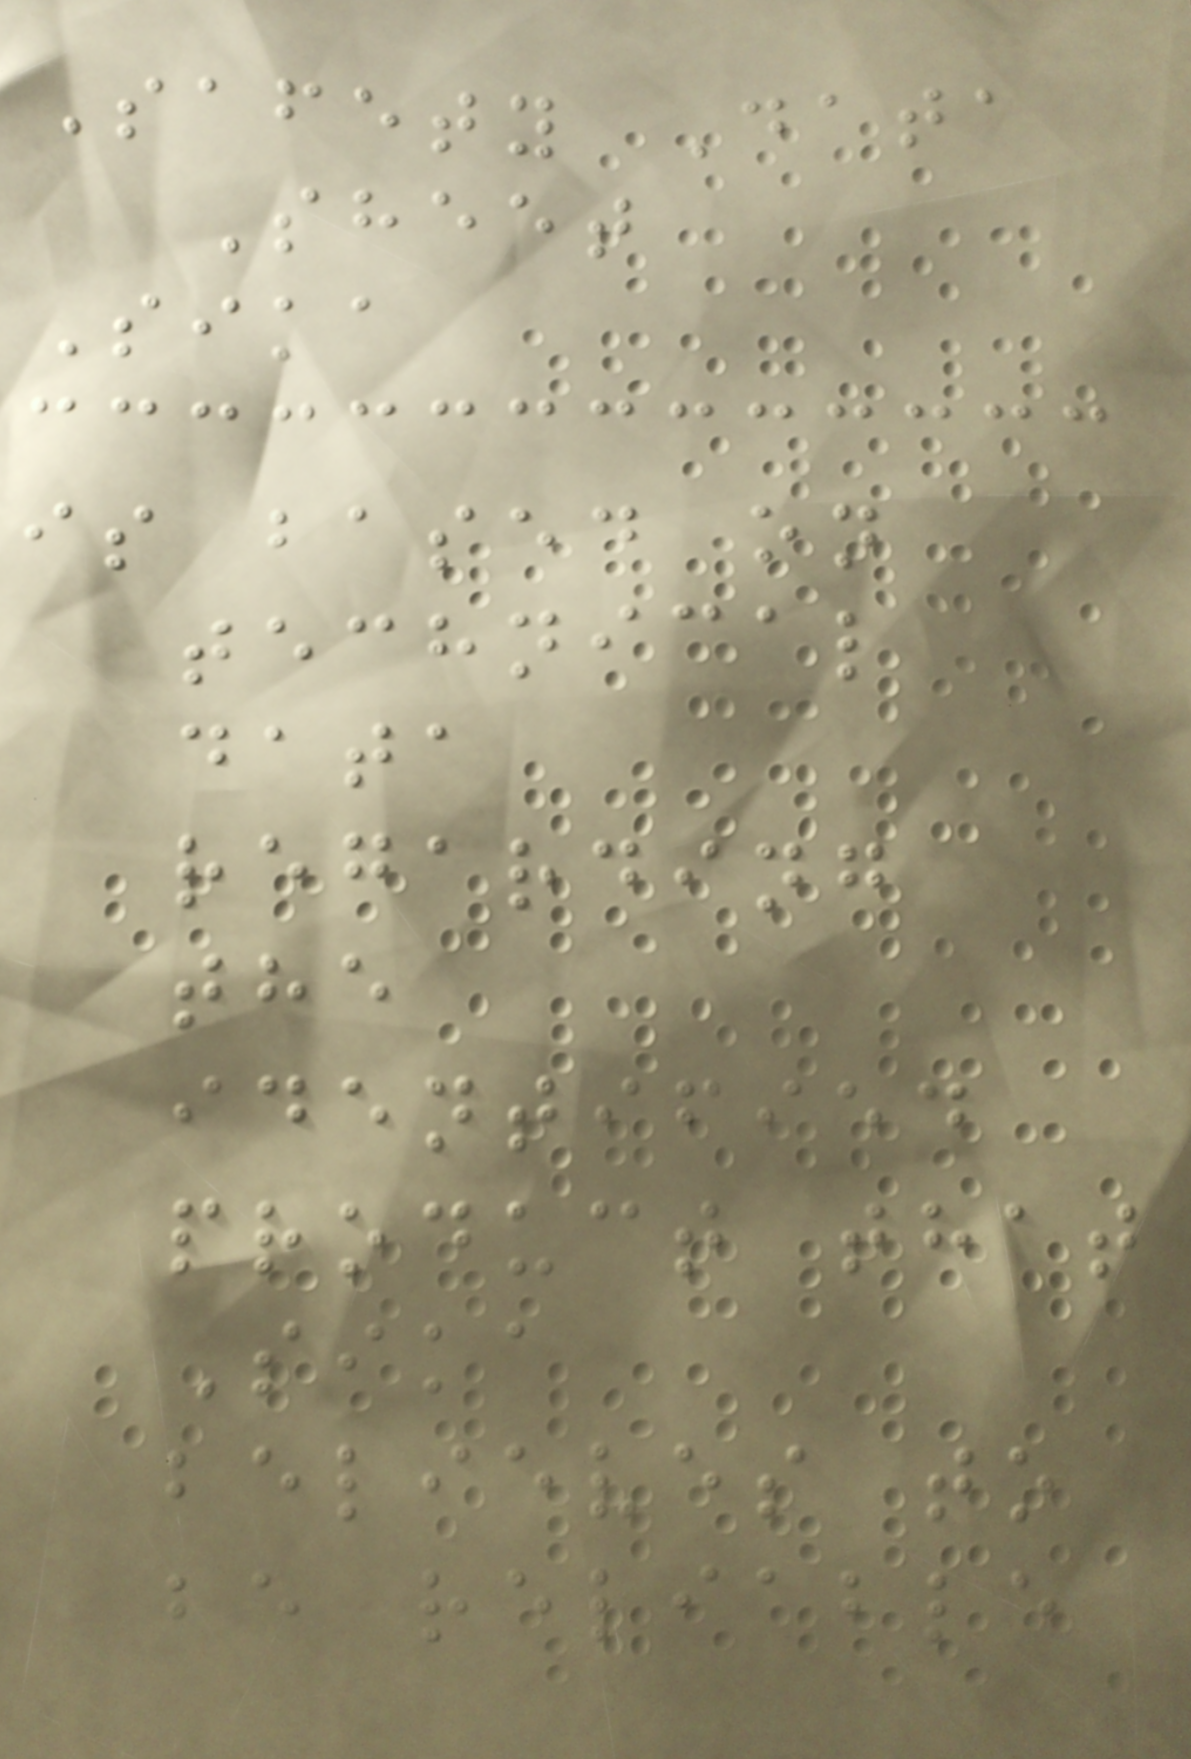Safety Data
Sheet
Sika
is based on
technical
data
regarding
the
identified
product that
Sika
believes to
be reliable
